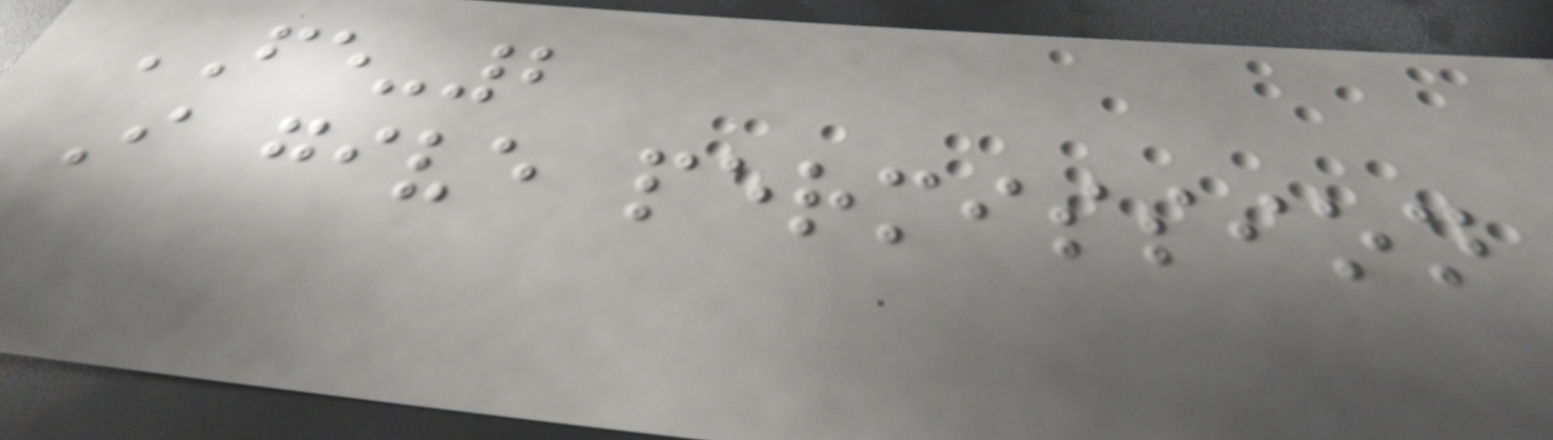FE-2
I give permission
